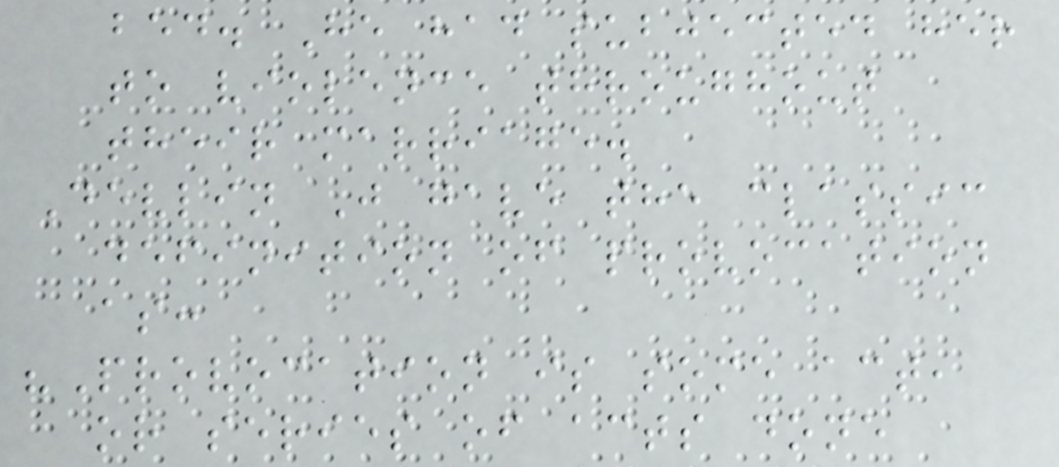bed. He had subjected her
to violence throughout
their marriage.
Devlin J gave the classic
definition of provocation
as:
"Provocation is some act,
or series of acts done
